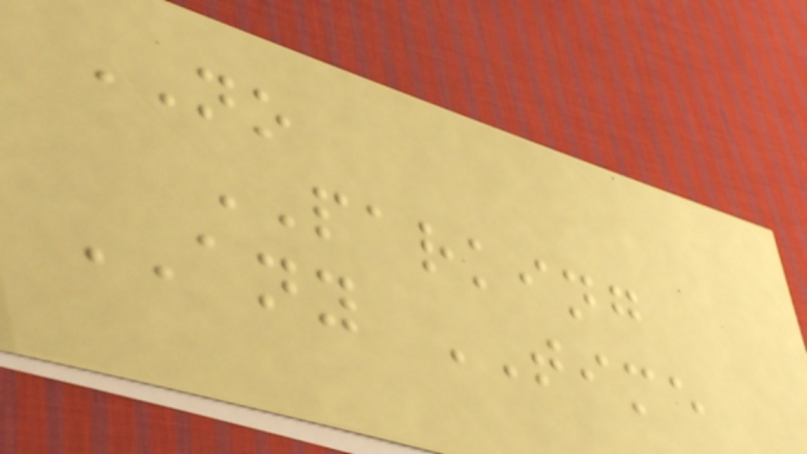NO
PARKING
ANY TIME
